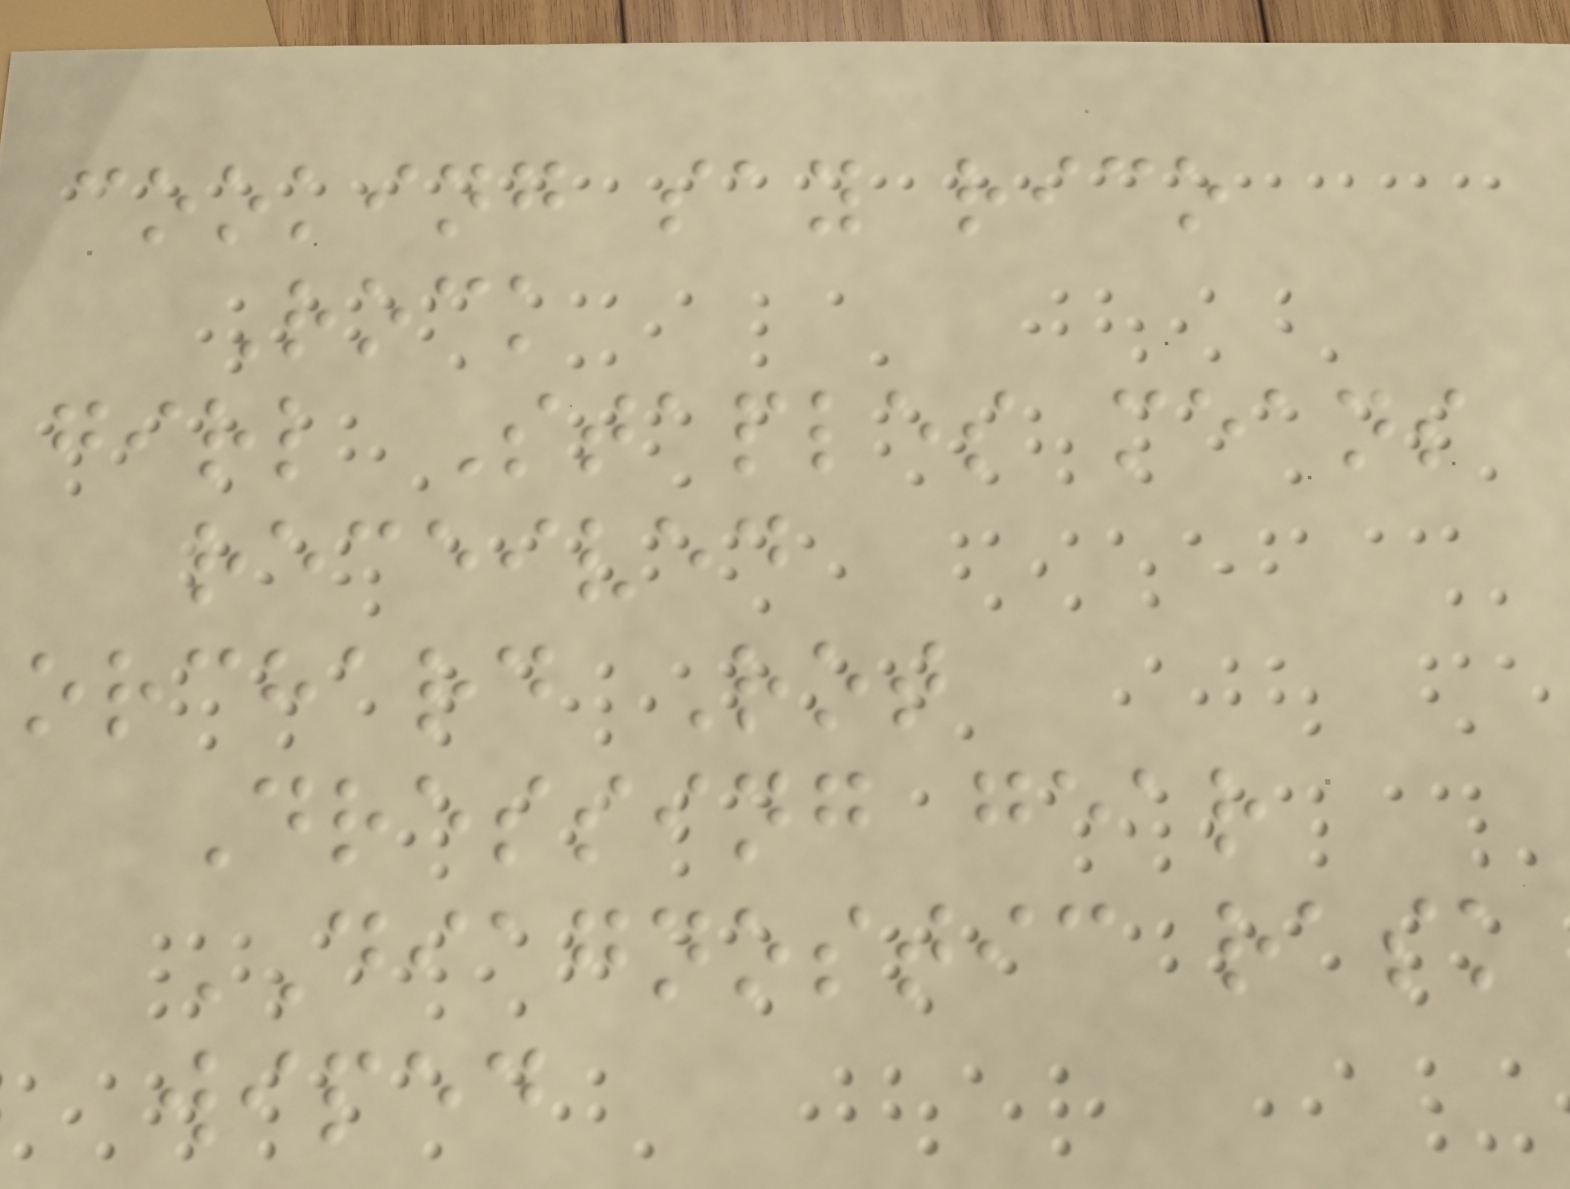cooking say rico
Rock
girl Staples means
received
orchard Rot
Dressing gear
DIAGNOSTIC rask
wiped
